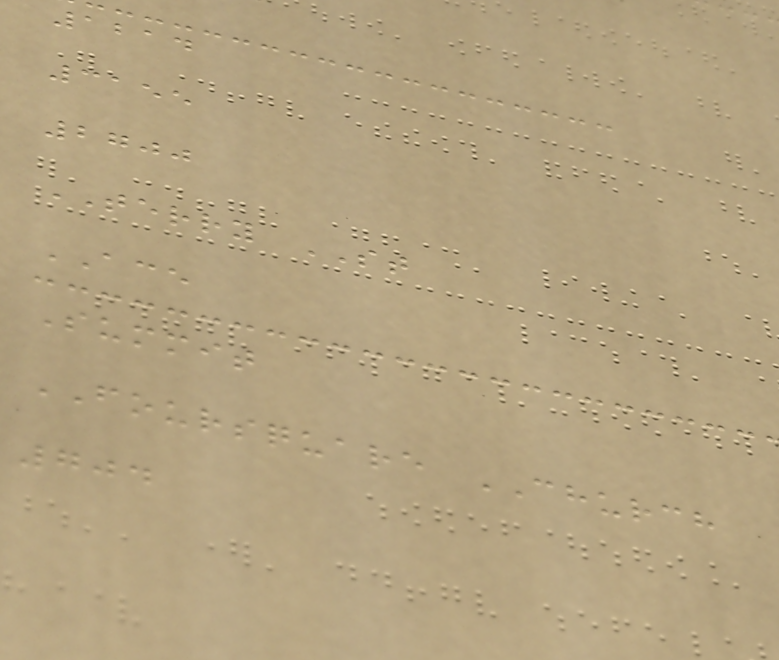1214
3155
2700
TERRY ST
ACE
Summit
FOURSQUARE CHURCH
704
